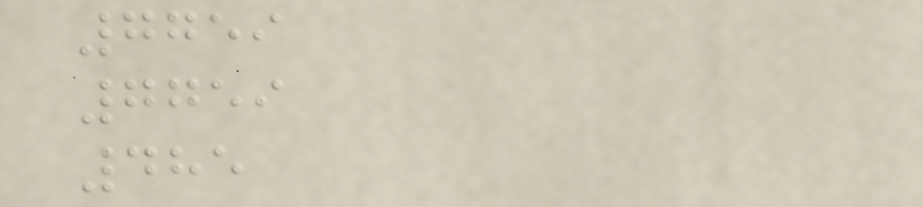7759
7759
485
